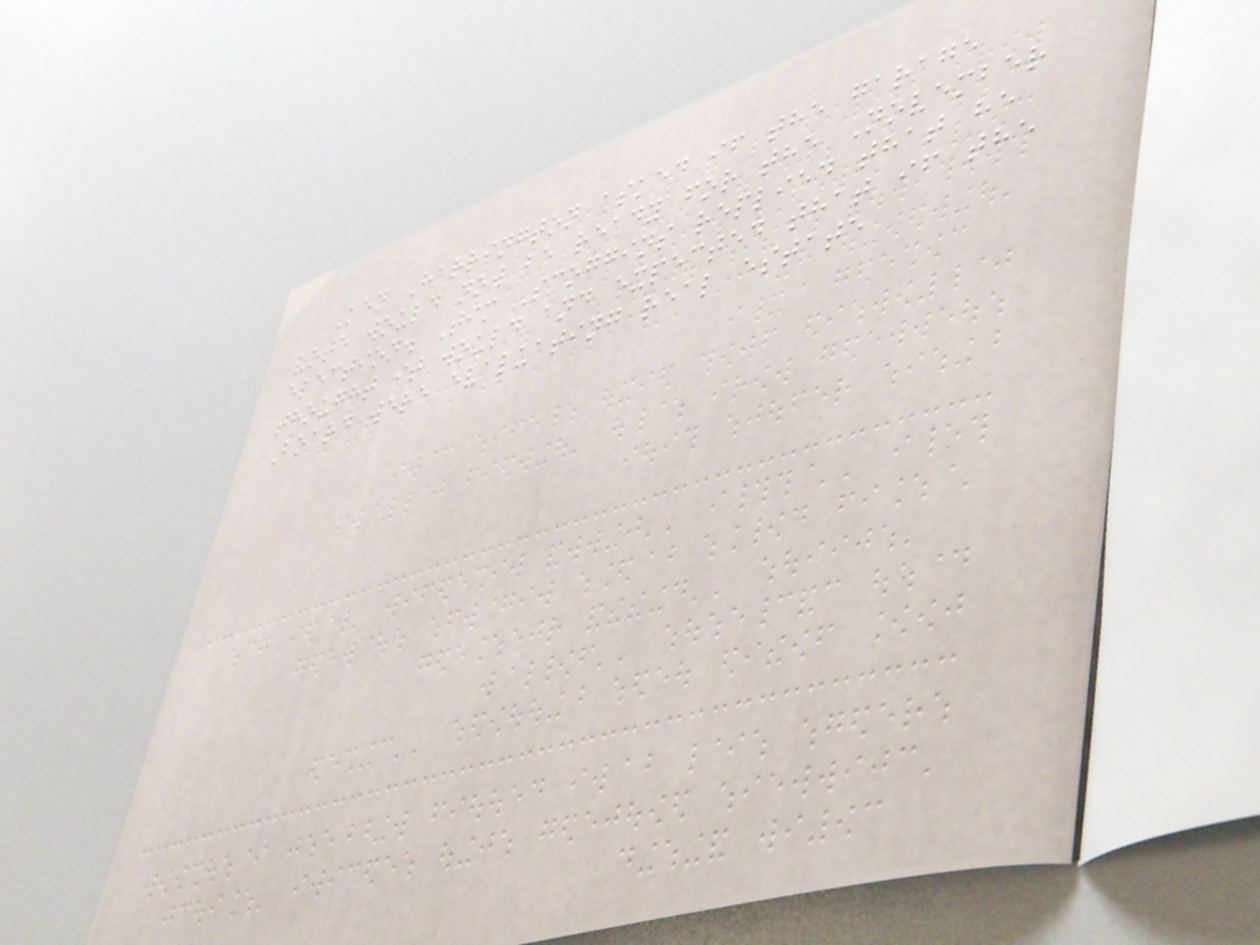Ken Harrington asked if the garage
vote would now be ready for the November
election. Tim Scoggins replied that he
thought it would and expected that if the
Board were evaluating real estate
